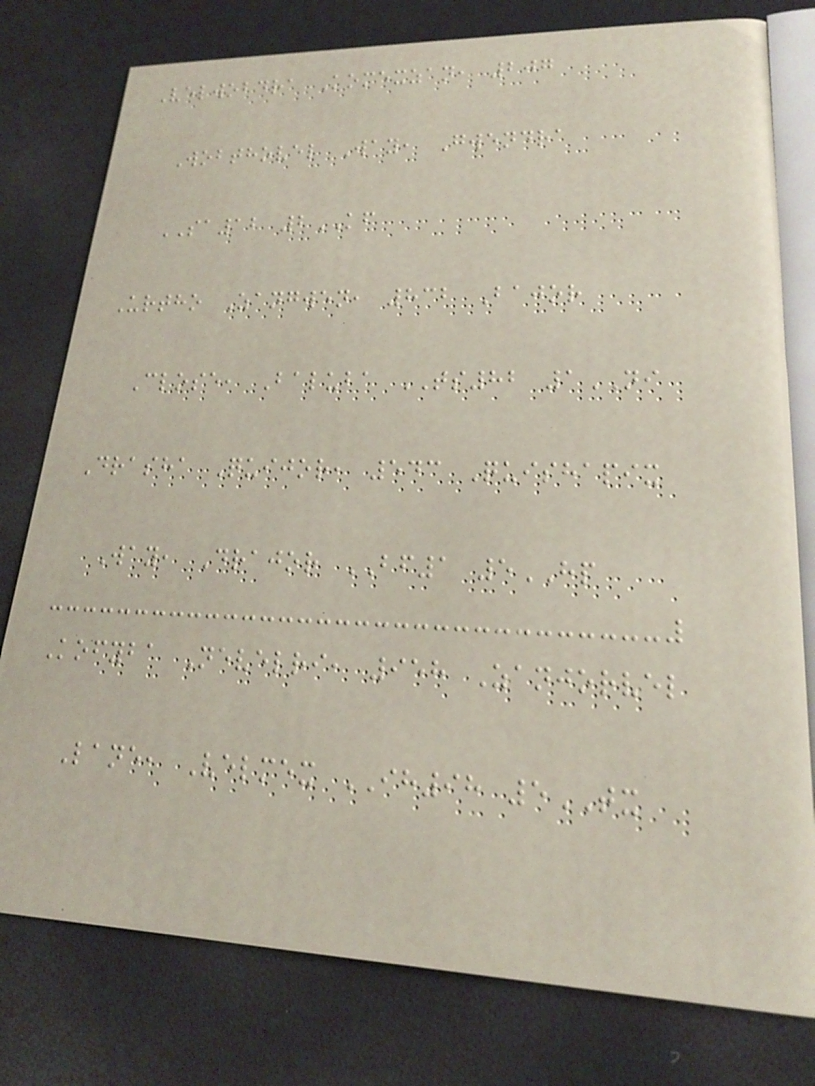Velwobdra Komexzan, 207
Wobthovel Way, Gwendra
SA12 2KF
Urtho Zangwen, 832 Bajor
Close, Baluba TS82 1NI
Drasha Quijor, 543 Quishapix
Way, Drajor BF1 5HP
Kofyba Nevelri, 958 Zanjorvel
Lane, Velmex IH98 5TX
